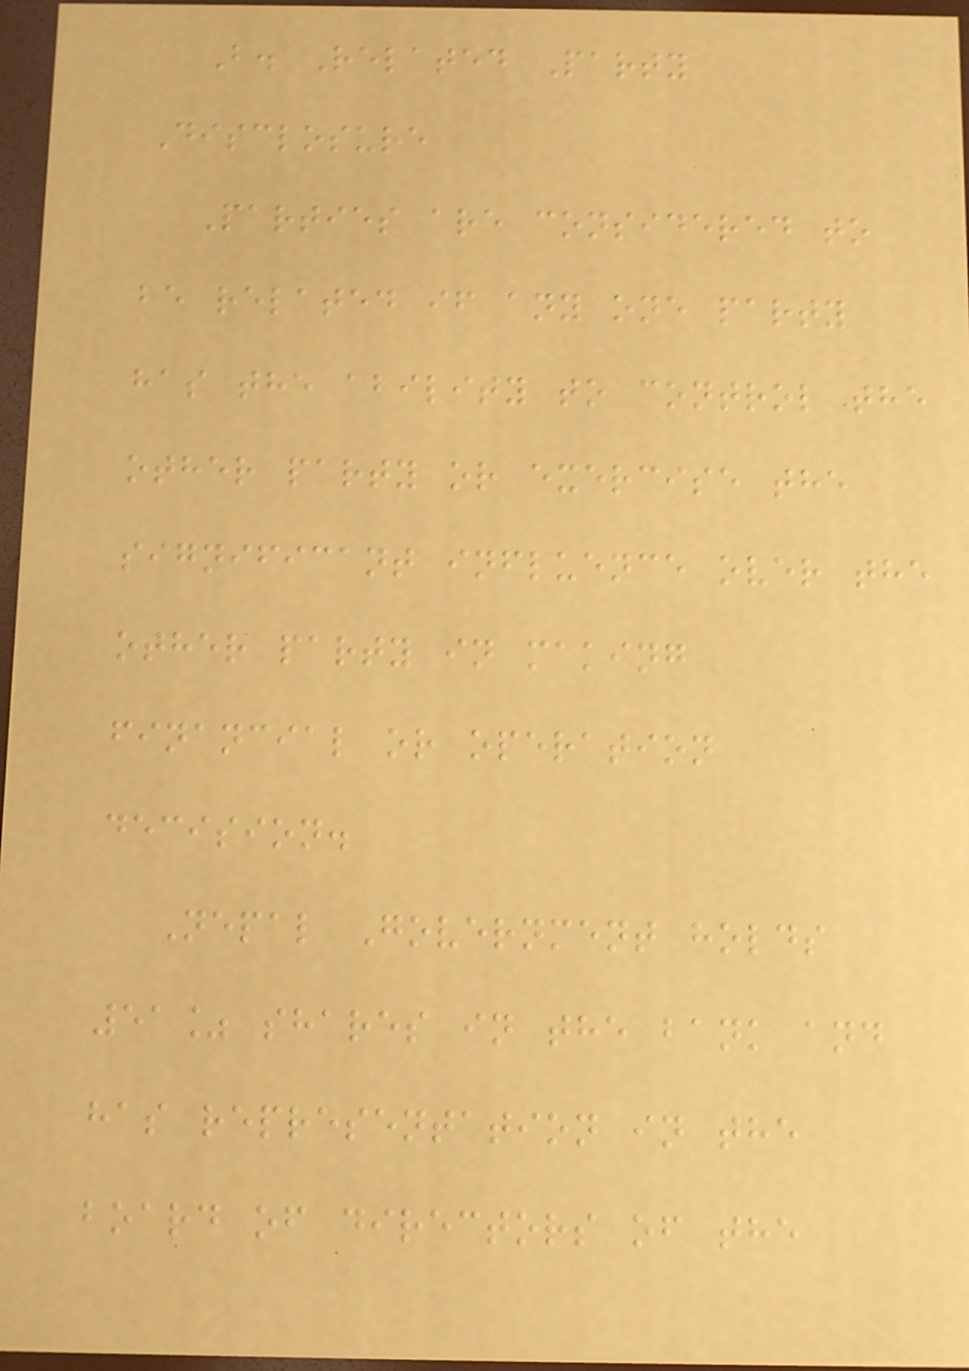B. Related Party
Disclosure
Parties are considered to
be related if any one party
has the ability to control the
other party or exercise the
significant influence over the
other party in making
financial or operation
decision.
Nepal Government holds
51% shares in the bank and
has representation in the
board of directors of the
